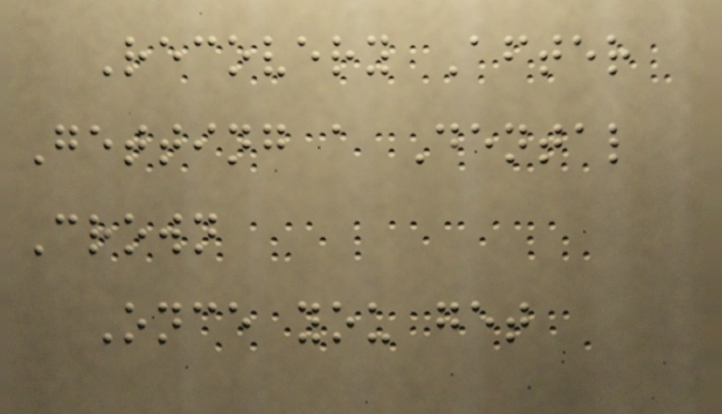Recovery After
Getting a Dental
Crown
Once you get
